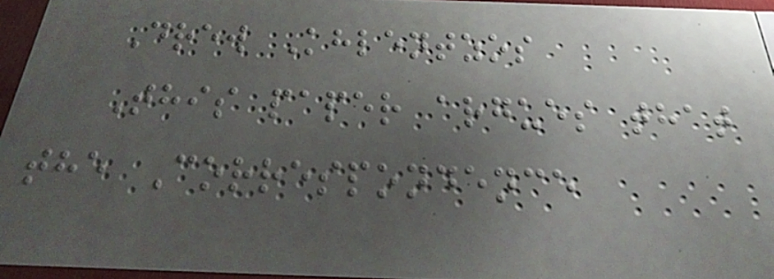Drew Khlentzos
This paper argues that
the Correspondence
